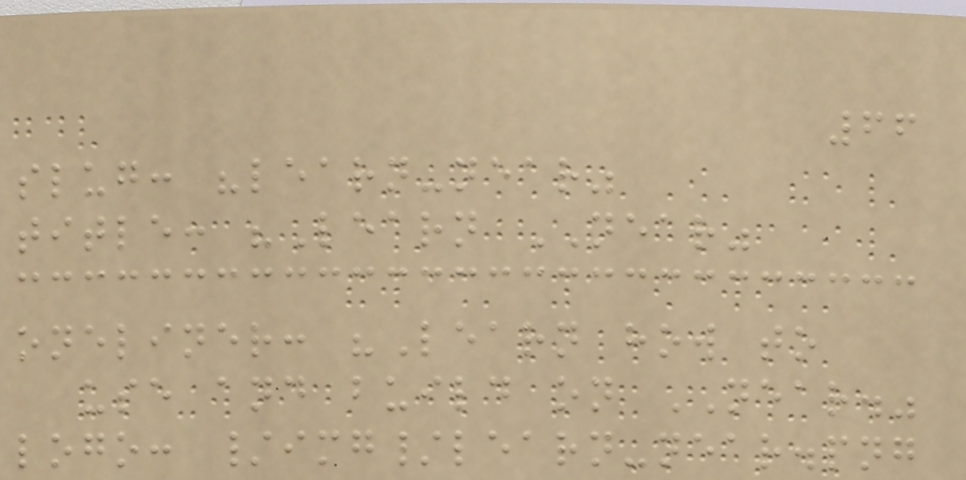66
slug: "learn-near"
title: "Learn NEAR"
oneliner: "Learn how to
use and build on NEAR."
logo: /img/learn-near.png
